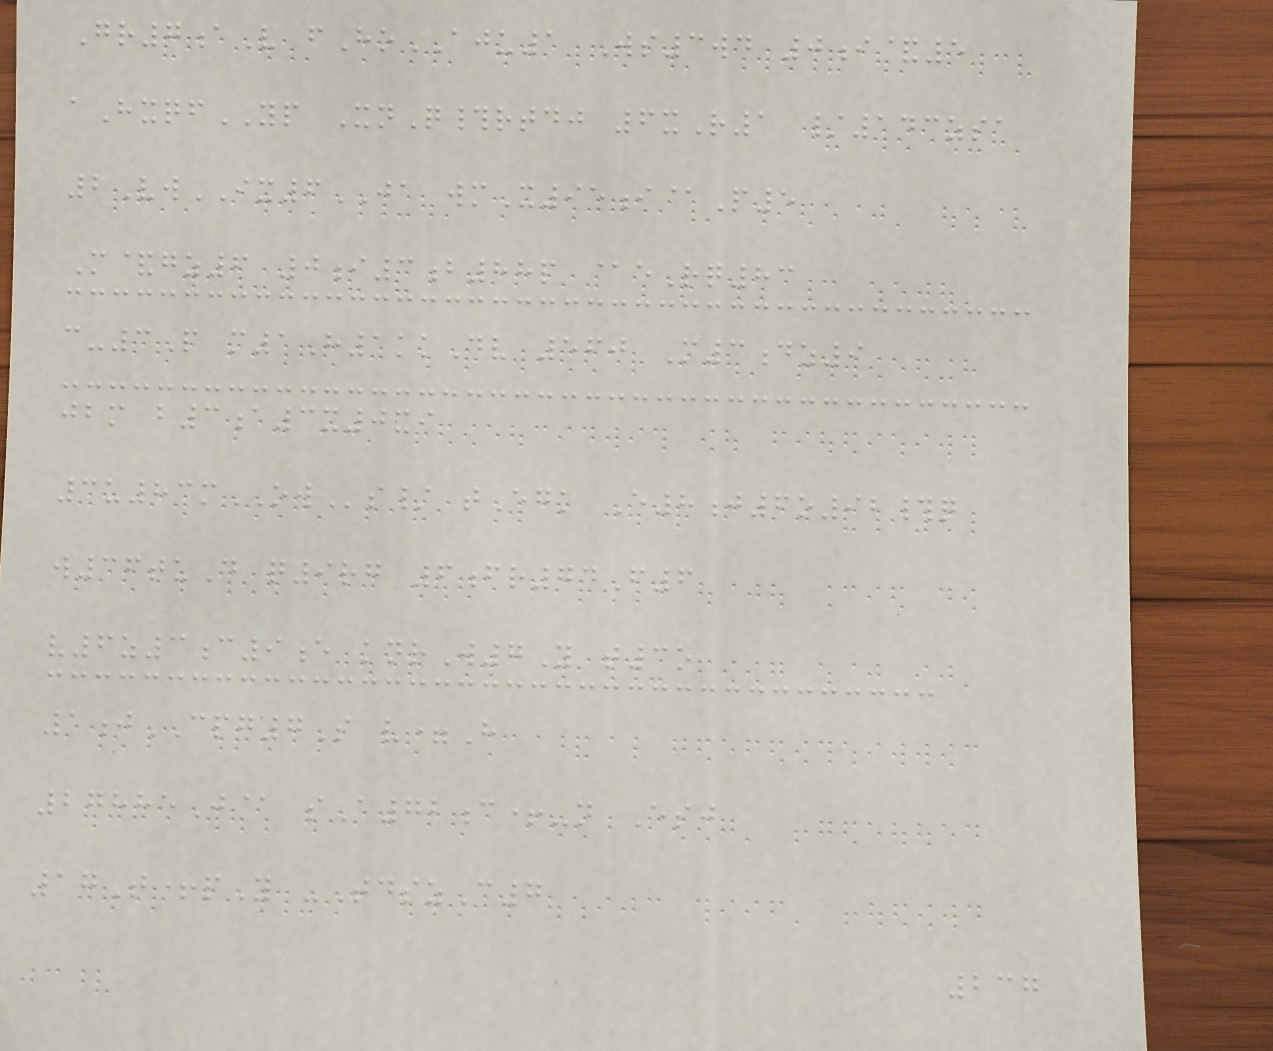Gr7aV fHoAJU1 Ws3wd 0i&5
aHxqfYP XnQ#rtdj 6xR1 /143zsa
2VwIX6JA wmX95i@P5
M&gz6 0i3b88p @eRq83
c-3P m1H1kkDv 560 M3dz9
jbm b3a3x0xi
3u83mOWs/ tEgk E8j6o92#q
w36tuD q9rg 6fr74F6
v6z3c9e knrW7Y t3o
1jCPG7S v=H
27885J@ sA72c+-n Esj
17T+pY -TdszC7
237
